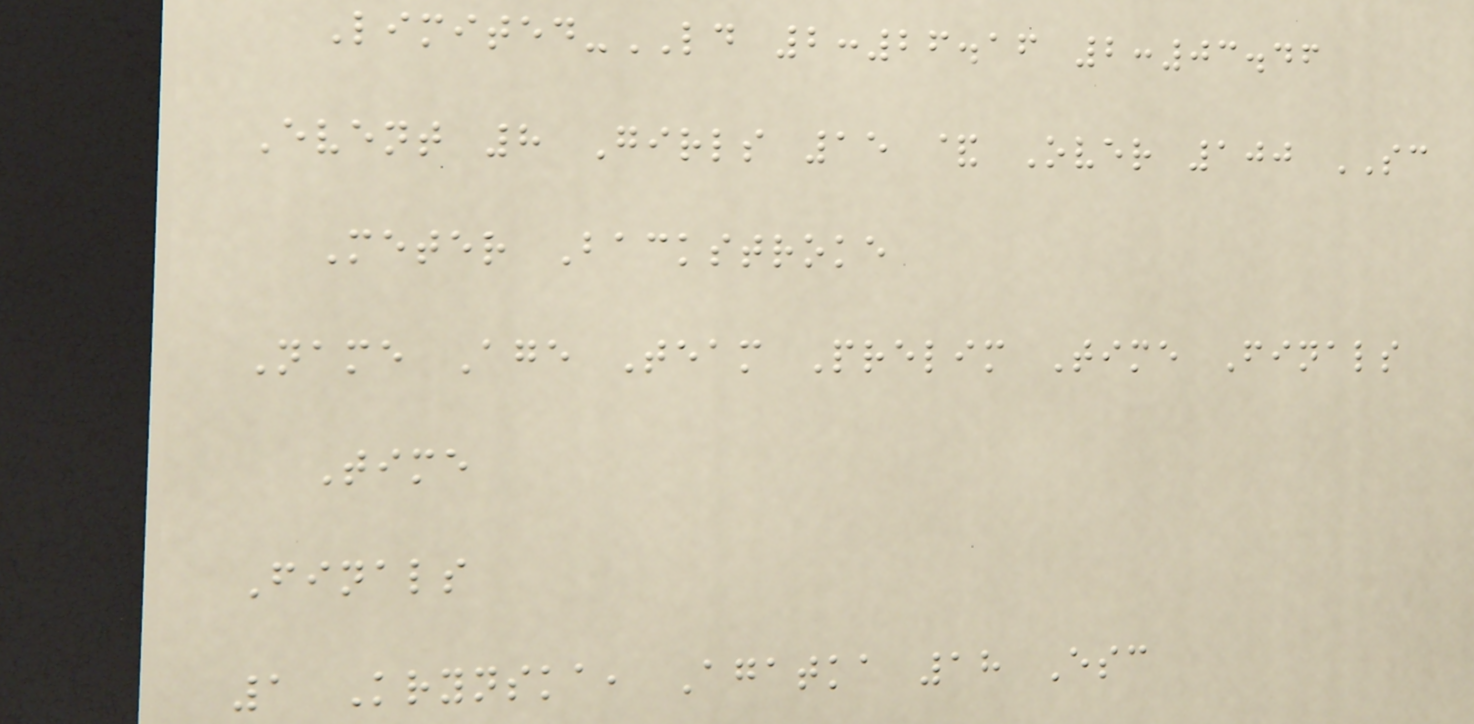Limited-LD 2:26.16 2:03.46
Event 8 Girls 15 & Over 100 SC
Meter Backstroke
Name Age Team Prelim Time Finals
Time
Finals
1 Krynska, Agatka 18 Esc
